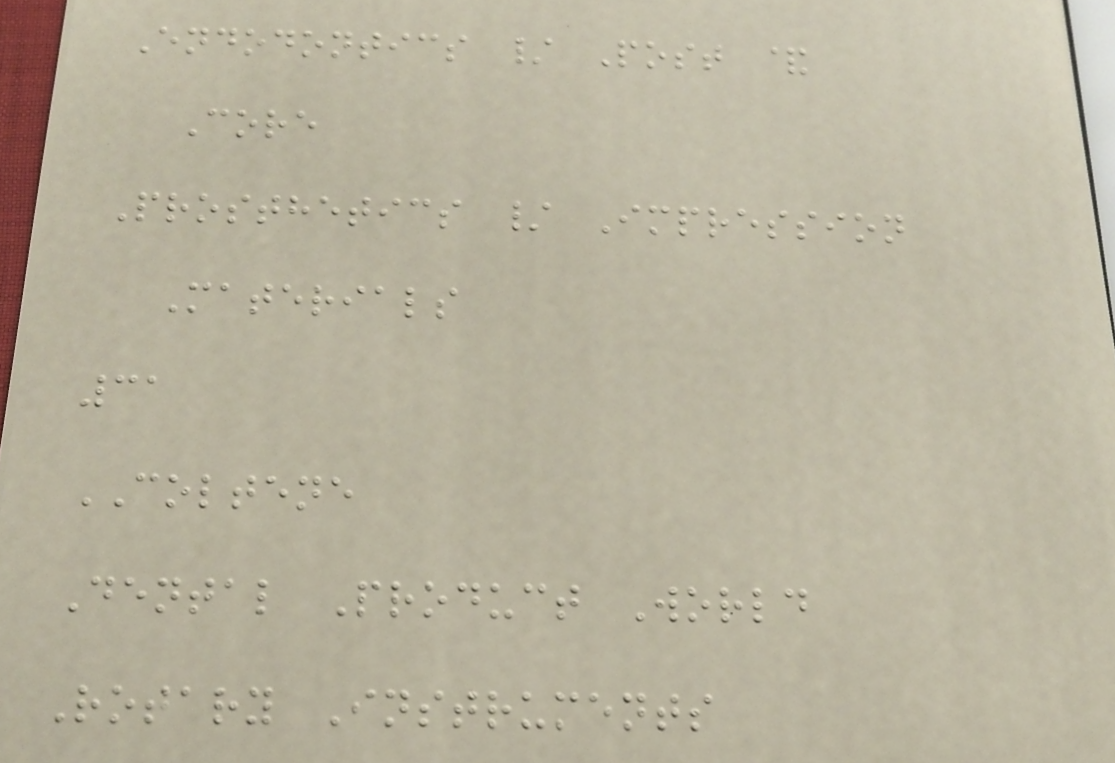Endodontics / Post &
Core
Prosthetics / Impression
Materials
31
COLTENE
Dental Product World
Rotary Instruments
